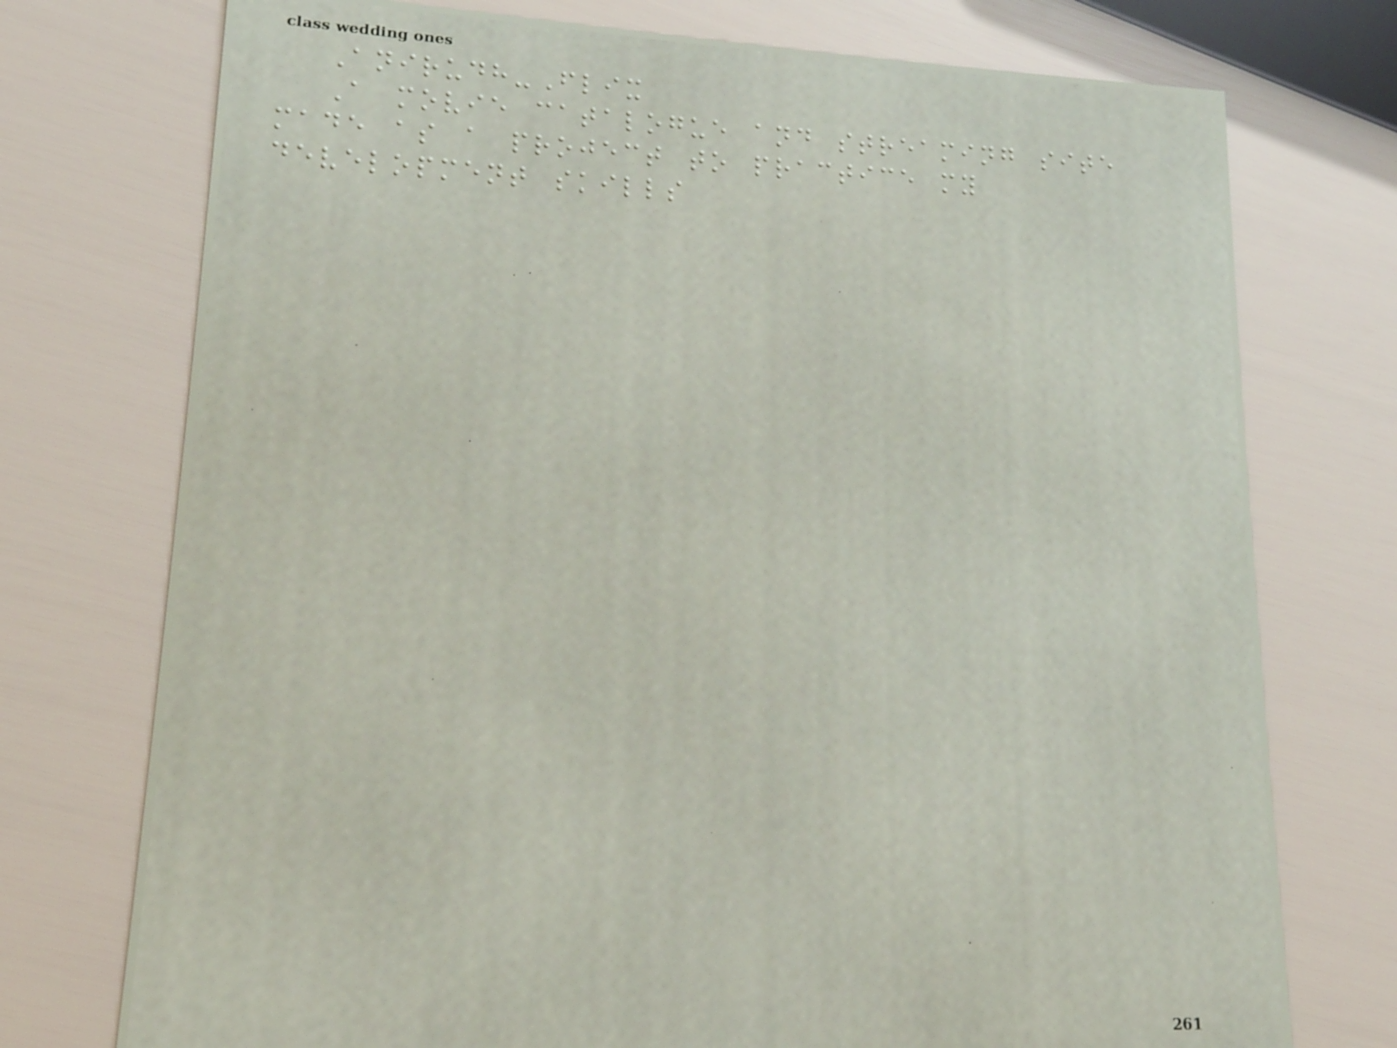Anirudh-Flix
A movie catalogue and streaming site
made as a project to practice my
development skills
